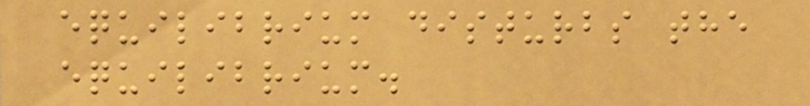equilibrium disturbs the
equilibrium.
